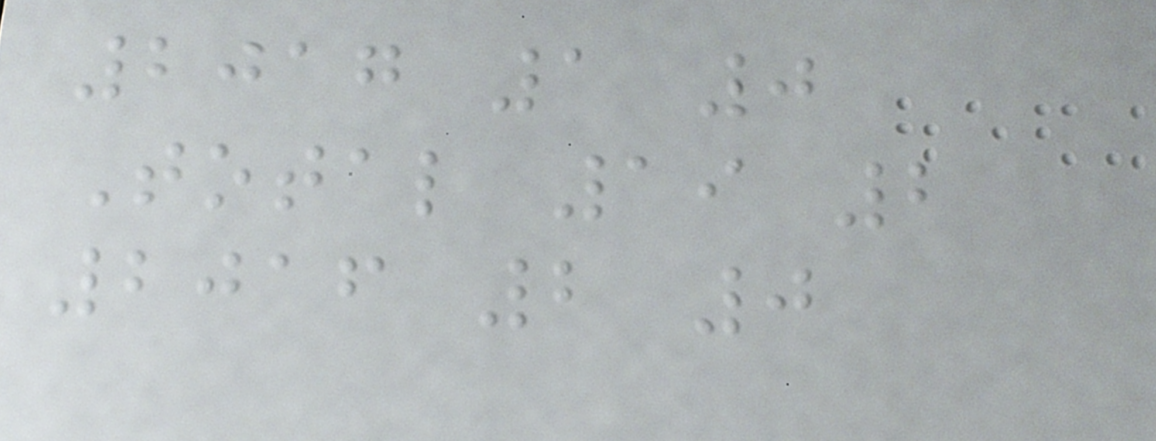2017 1 0
Total 19 2
2016 2 0
